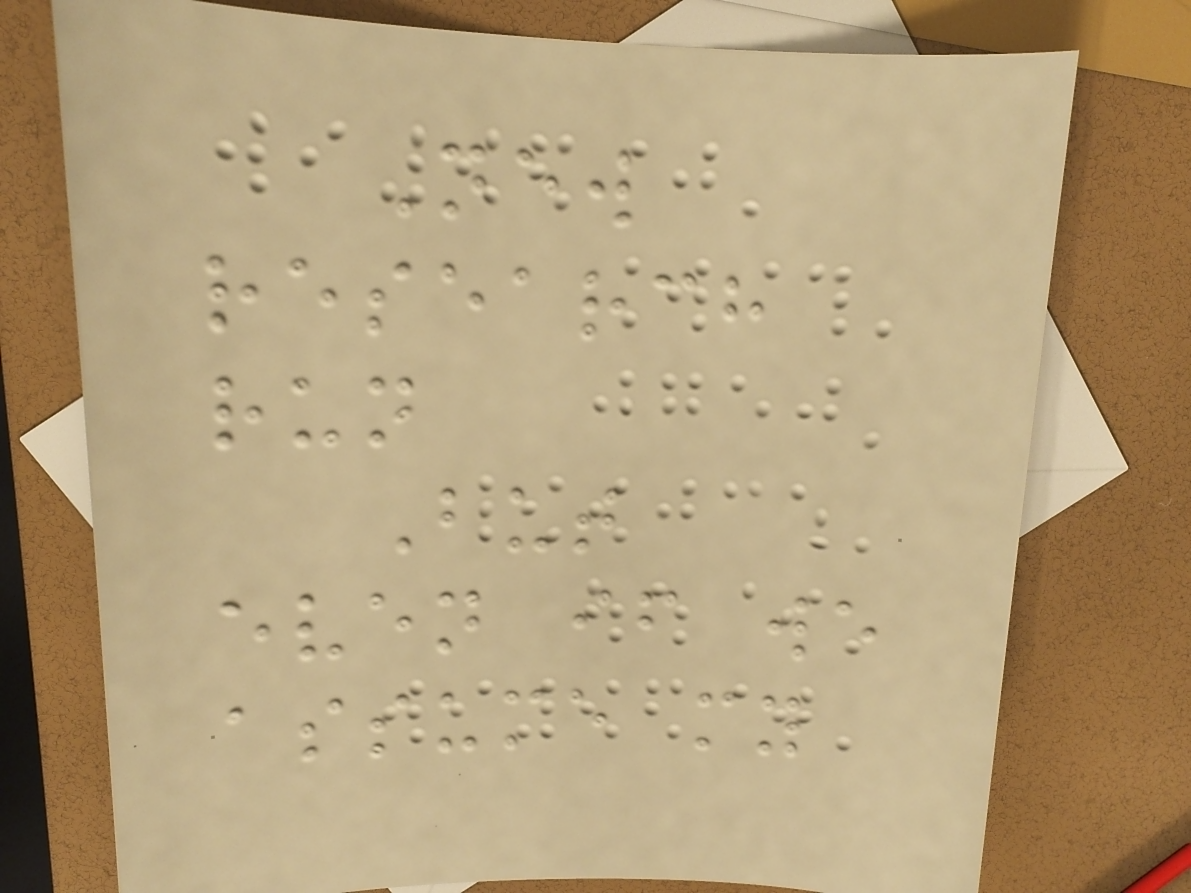New
research
run
But
even if we
assume my
